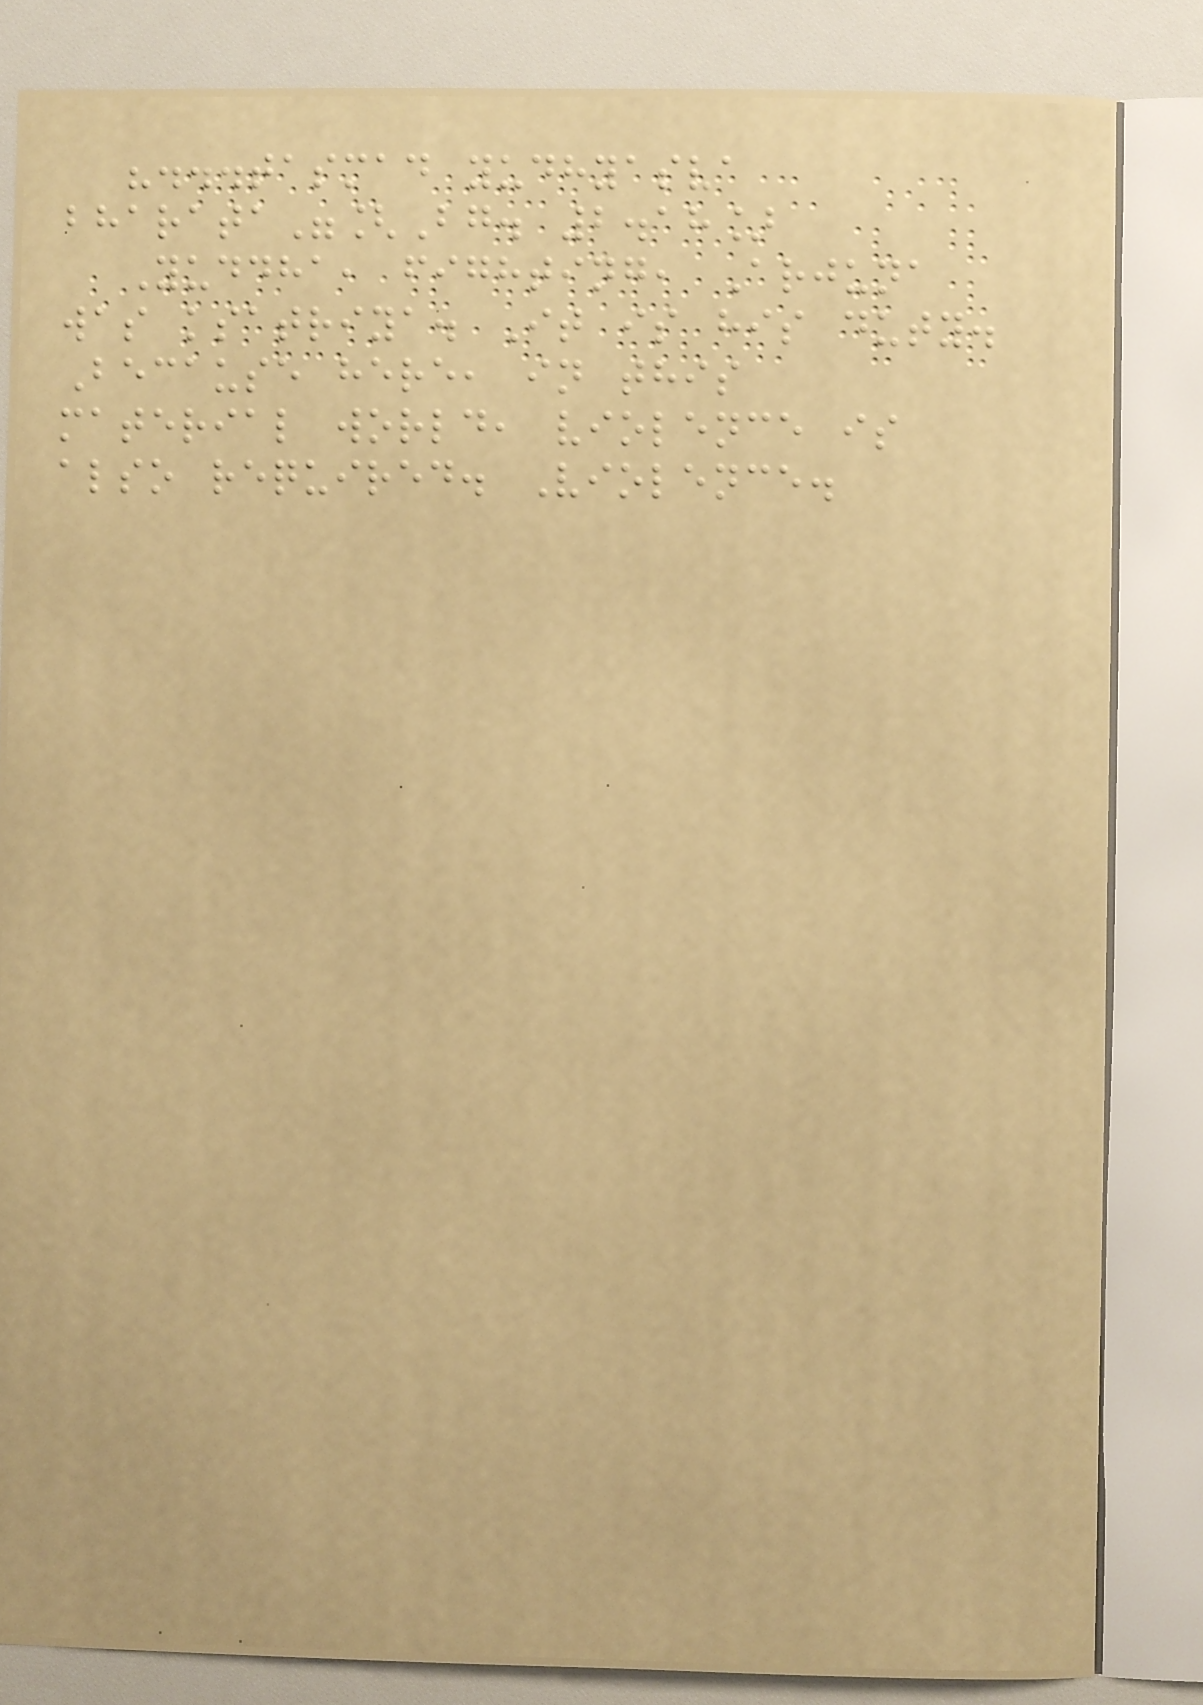"...tasmad yudhyasva
bharata"[Bg. 2.18]
Yuddha, fighting, Arjuna
was ksatriya. It is his duty.
Because here, in this
material world, violence is
also required. Violence.
